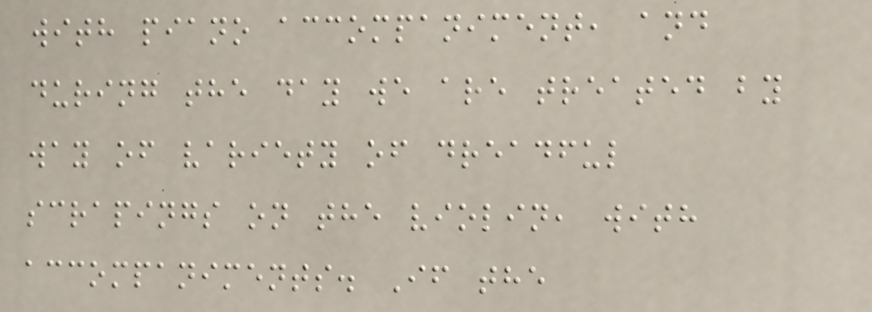with piano accompaniment, and
during the day we are treated by
way of variety of dreadful
scrapings on the violin, with
accompaniments. If the
